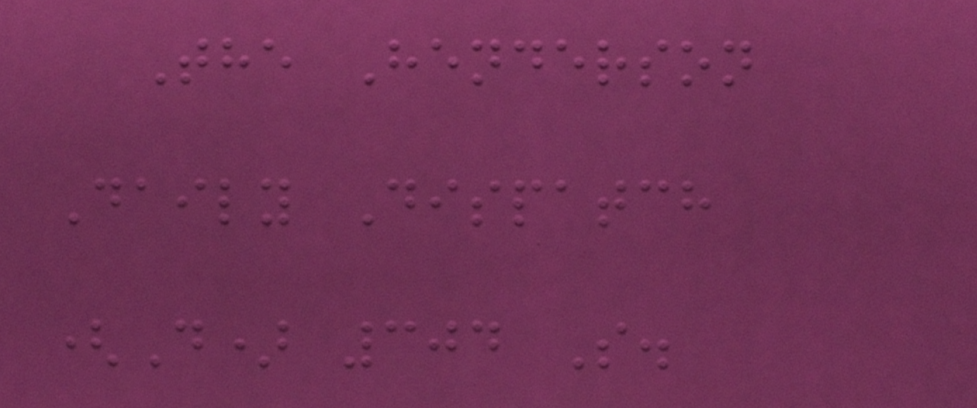The Henderson
Daily Dispatch
(D) 304 S.
